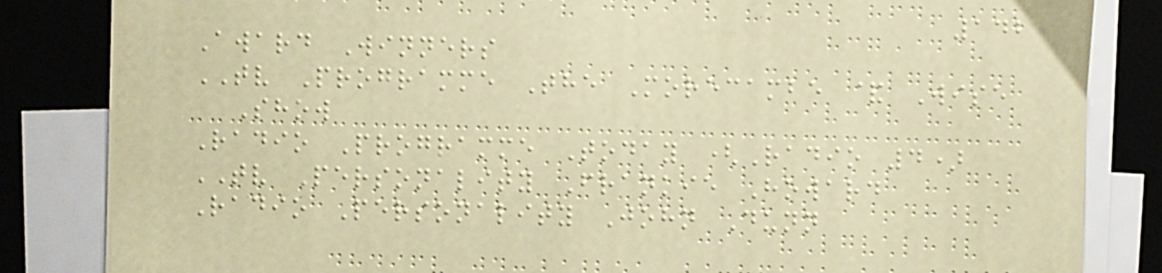142
Award Winners
TV Programme The Morecambe & Wise
Show
Radio Programme Today (Radio 4)
TV Personality Frankie Howard
Radio Personality John Dunn
